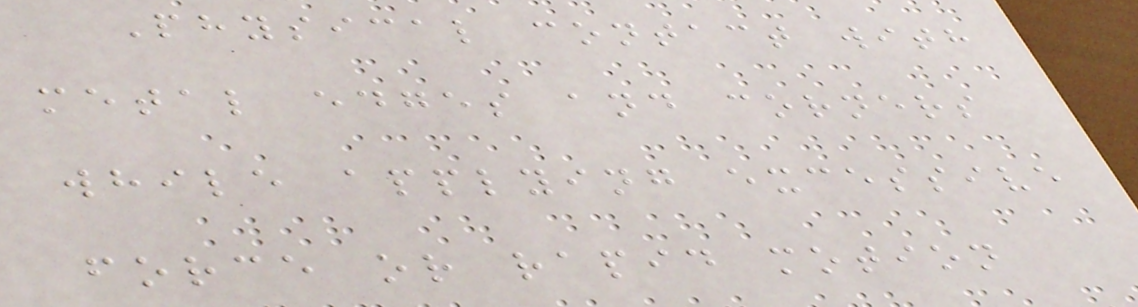Physical contact with
metal edges and corners
while applying excessive
force or rapid motion
